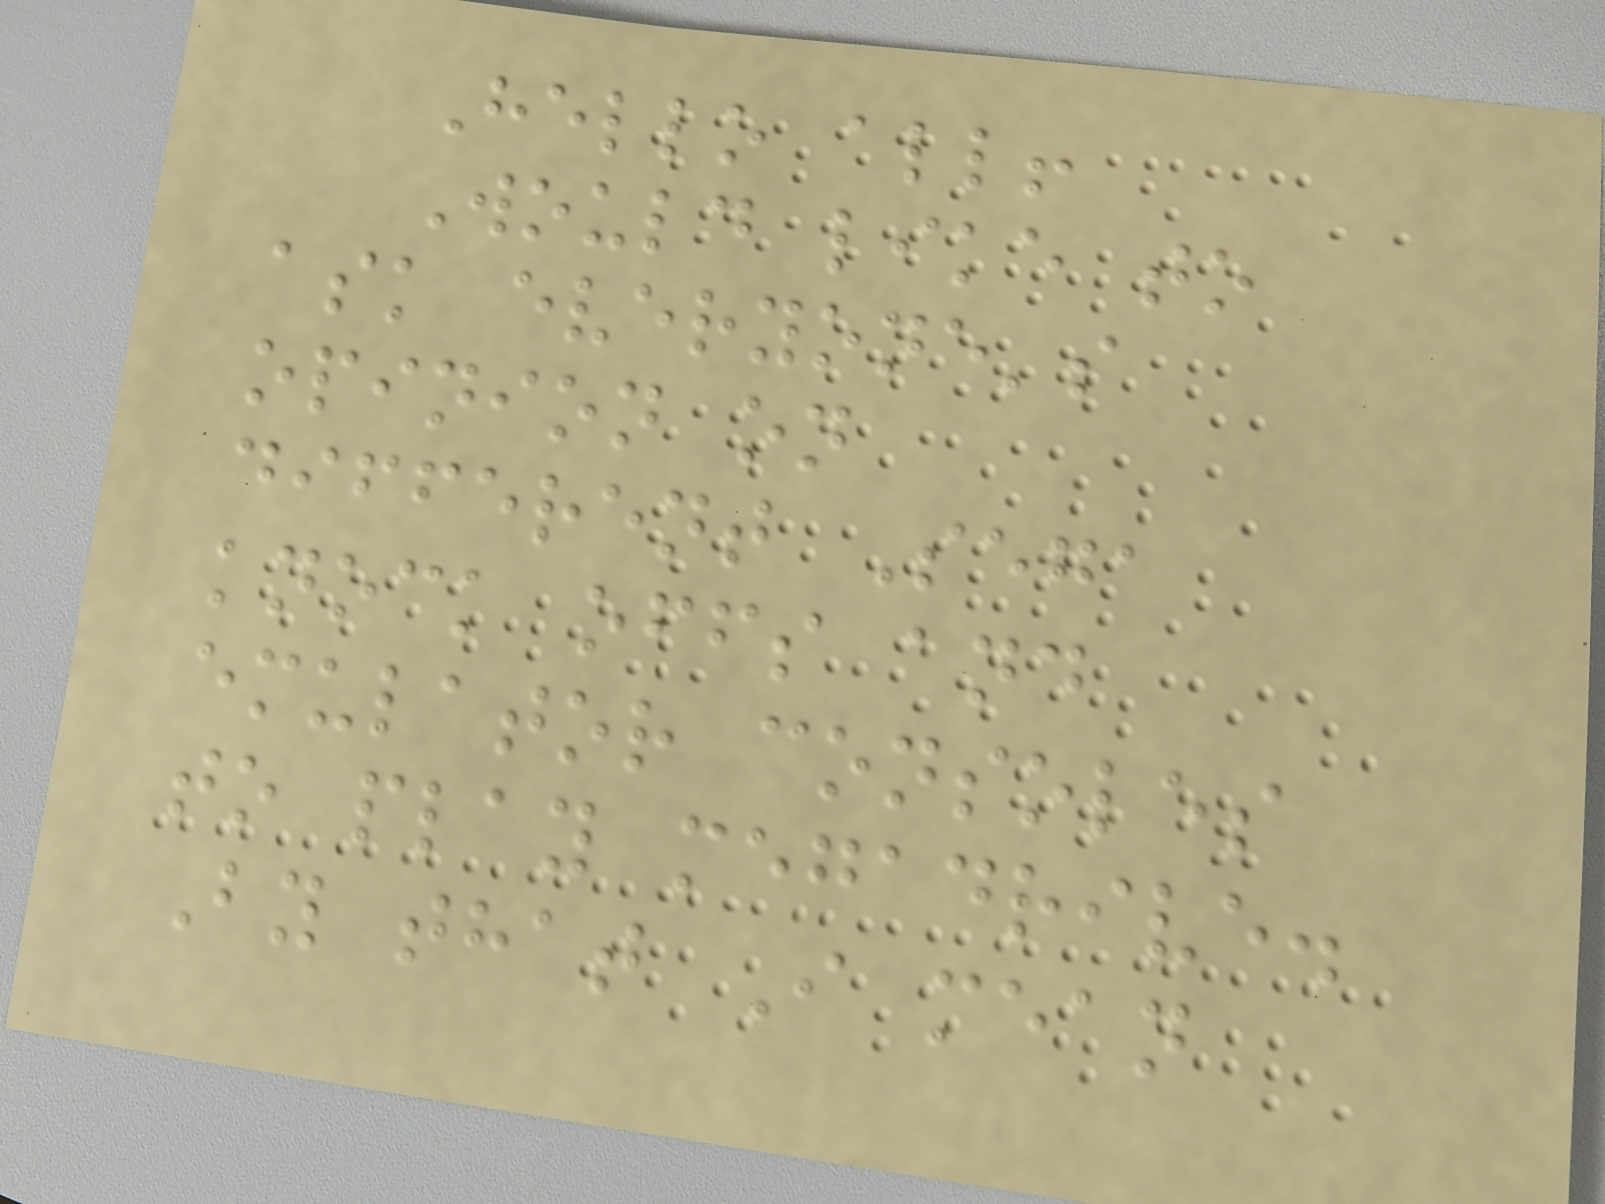Hello all!
Would like to
ask everyone's
opinion on
different Sega
knock offs and
emulator consoles
to play megadrive.
By that I mean
